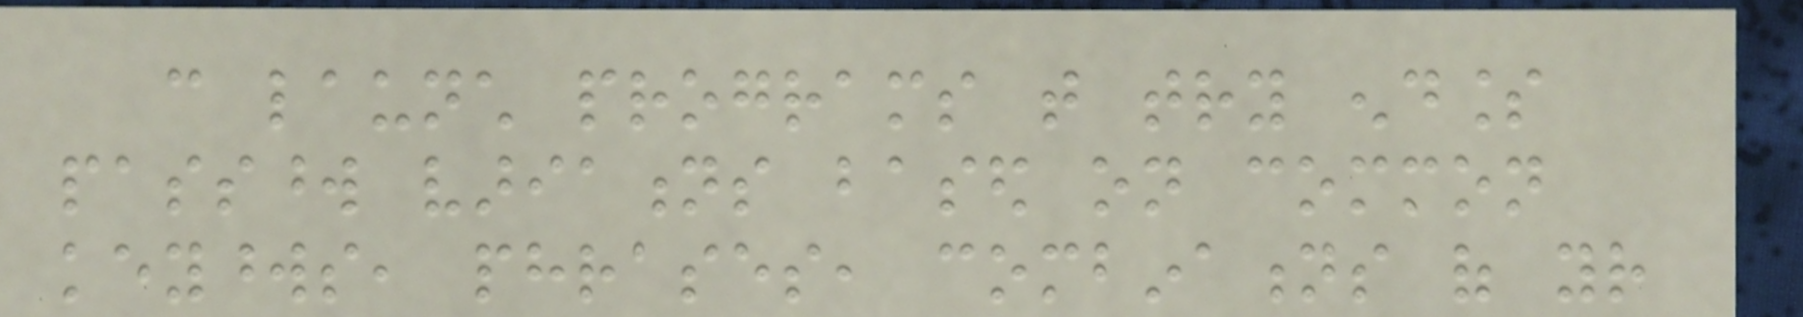can launch programs that try endless
password variations based on common
keywords, phrases, combinations of your
